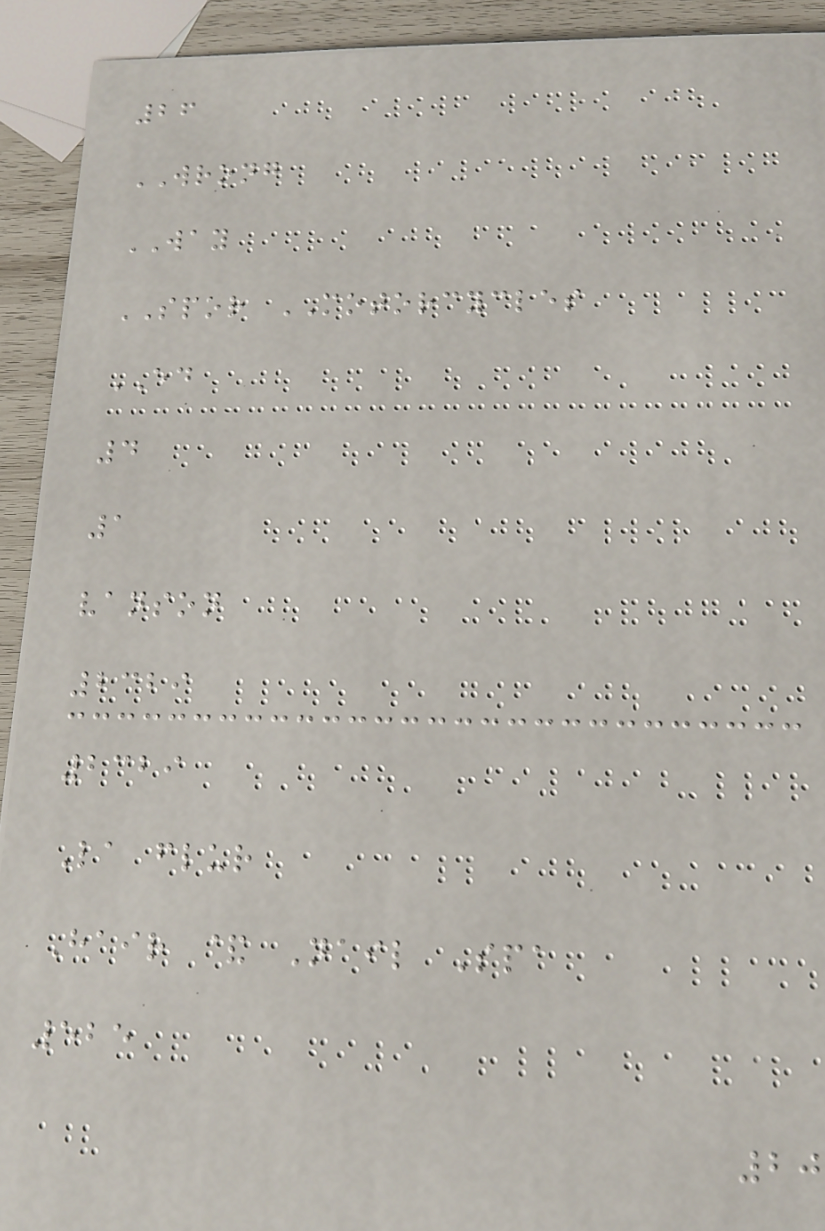26
WRONG
WAY
SPOR MOTORCYCLES
ED
4
1
vanson
2329
2329
La flur
Hair & Nail Spa
525
20
